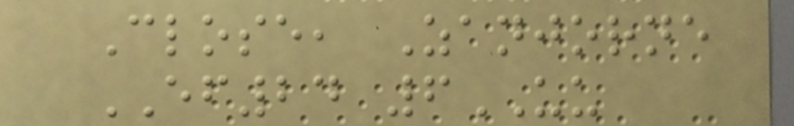Close, Zanjorne
EF24 6UU
